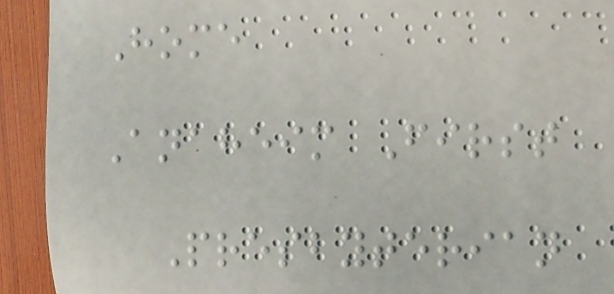Home
Anaheim First
Presbyterian
